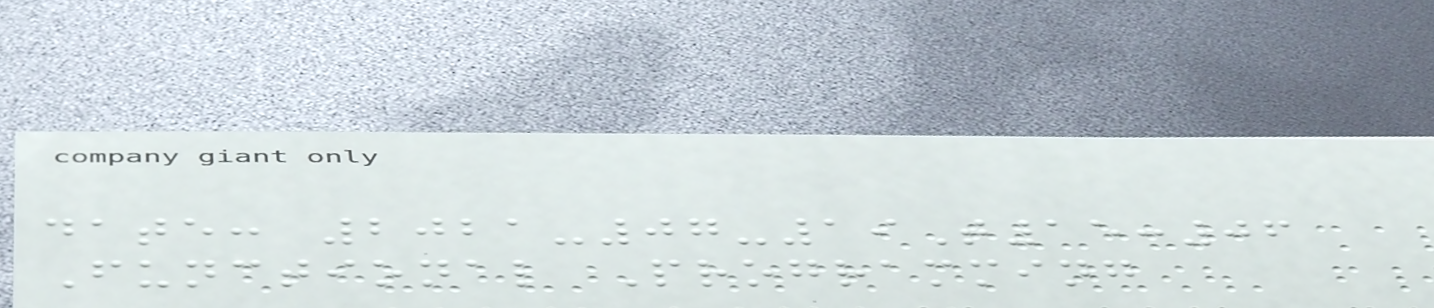date: 2021-07-19T15:06
Functional Programming
